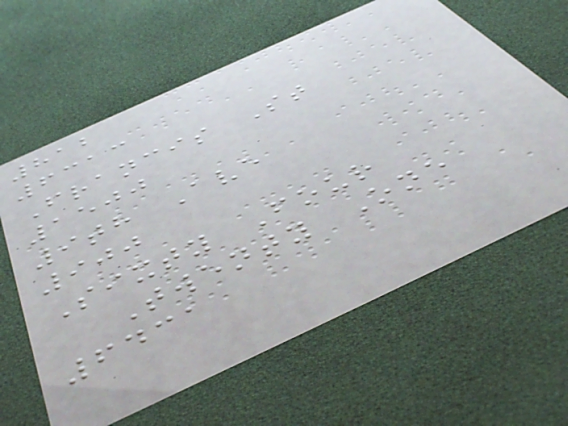812
6313
Francis St
1500
9th Ave
900
Sixty Four
Twenty One
6431
